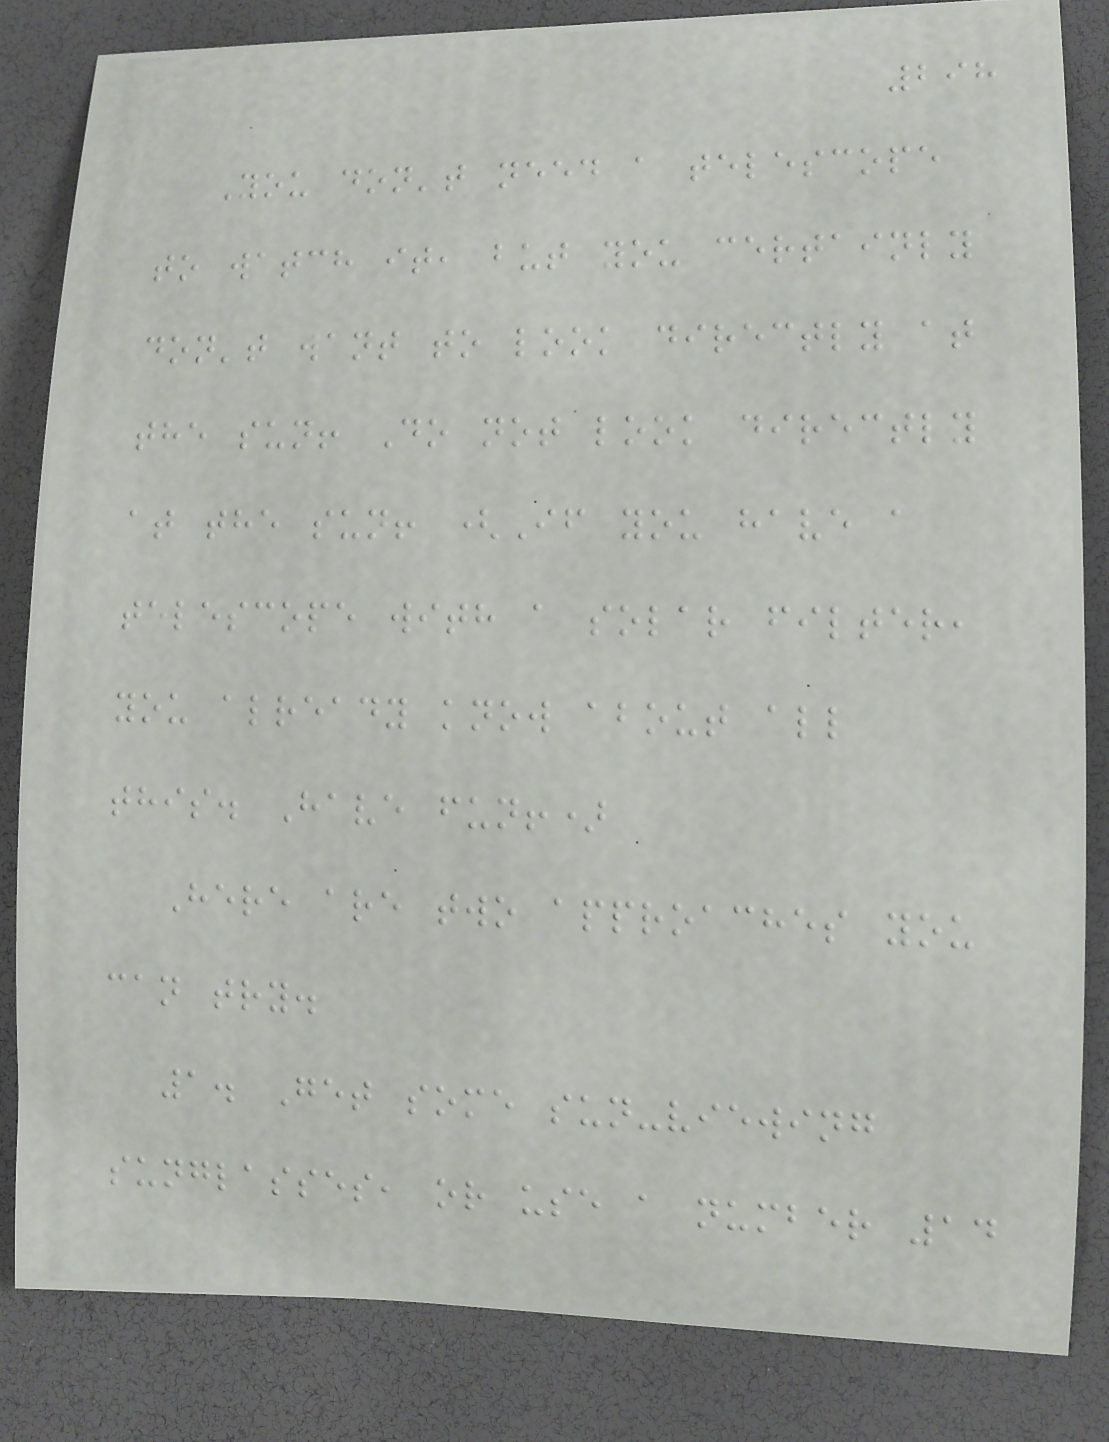298
You don't need a telescope
to watch it, but you certainly
don't want to look directly at
the sun! Do not look directly
at the sun! (If you have a
telescope with a solar filter,
you already know about all
this. Have fun!)
Here are two approaches you
can try.
1. Get some sun-viewing
sunglasses, or use a number 14
